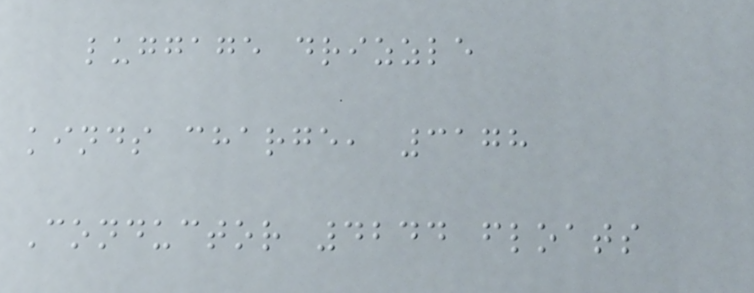luggage drizzle
kinds charge, 3178
Conductor 4244 floats
